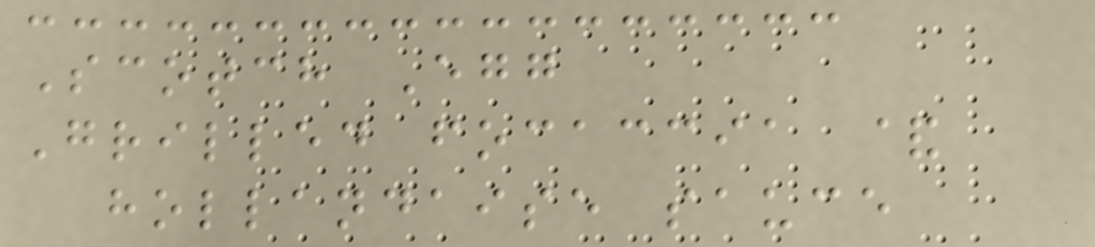Scotch Egg
Grilled focaccia &
hollandaise sauce
